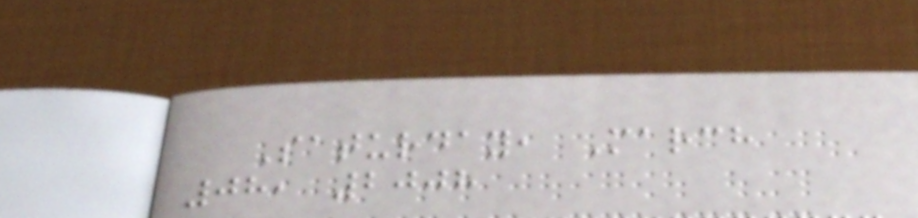Saturday, March
08, 2008
